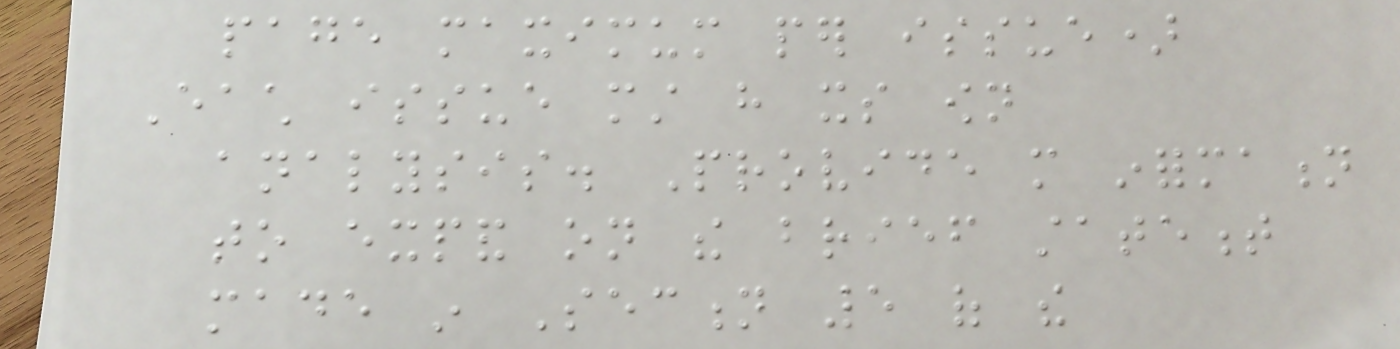page maximum per issue)
Each issue must have its own
analysis. Provide more information
to expand on the brief statement
made in Section 5 of the
